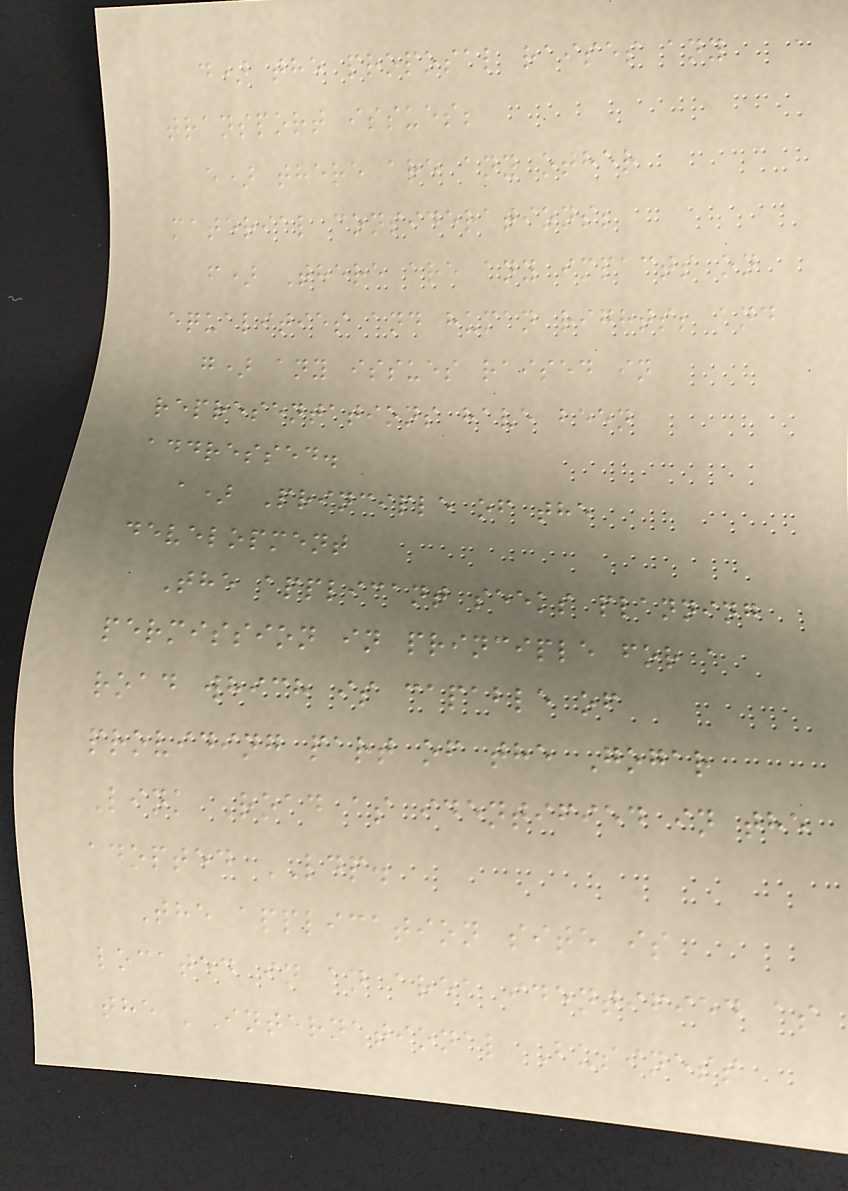d) the proposal raises any
transport issues;
e) there are any other
material considerations;
f) There are any impacts on
equalities and human rights; and
g) any issues raised in
representations have been
addressed.
a) Principle of the
development
The applicant seeks planning
permission in principle for a
road which is capable of
providing part of the Gogar
Link Road as identified in the
adopted LDP.
The application site is
located in an area identified as
the 'International Business
